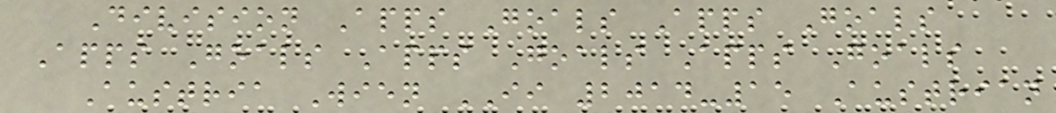Division Apps Goals Apps Goals
Apps Goals Apps Goals Apps Goals
Austria Wien II 2014-15 Austrian
